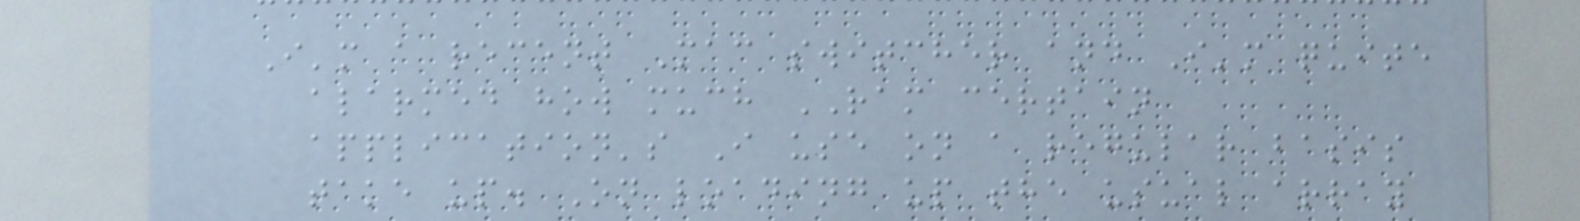I'm a recent Mac switcher and I'm quite
alarmed how much RAM certain
application's I use on a regular basis
take up. On loading up the usual array
